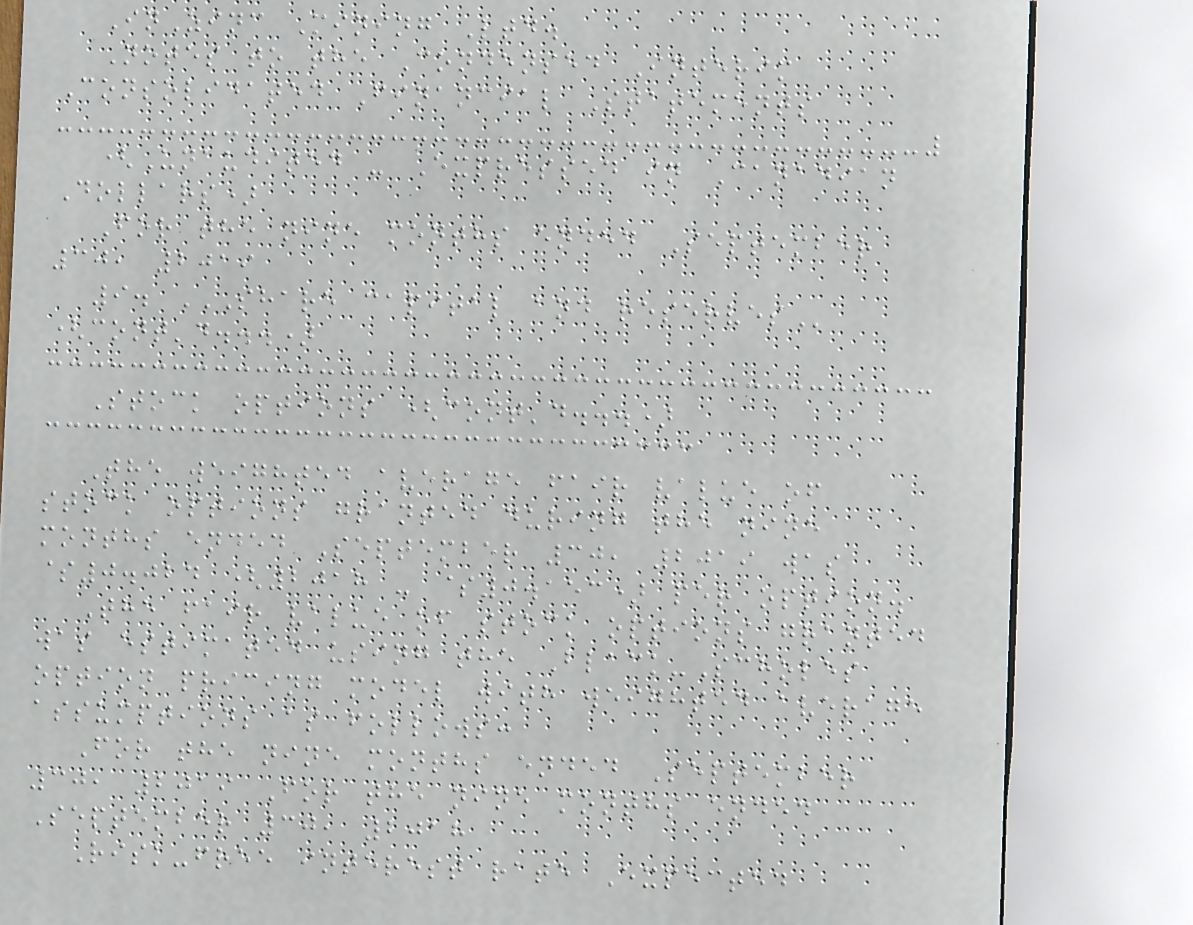InZinc Mining Ltd.
Notes to the Condensed Interim
Consolidated Financial Statements
(Unaudited - Expressed in Canadian
Dollars)
For the nine months ended September
30, 2019
9. SHARE CAPITAL AND RESERVES
(cont'd...)
Stock options (cont'd...)
The weighted average fair value of
stock options granted during the nine
months ended September 30, 2019 was
$0.024 (2018 - $0.153) per option.
The fair value of stock options granted
was estimated using the Black-Scholes
option pricing model with weighted average
assumptions as follows:
For the nine months ended September
30, 2019 For the nine months ended
September 30, 2018
Risk-free interest rate Expected
